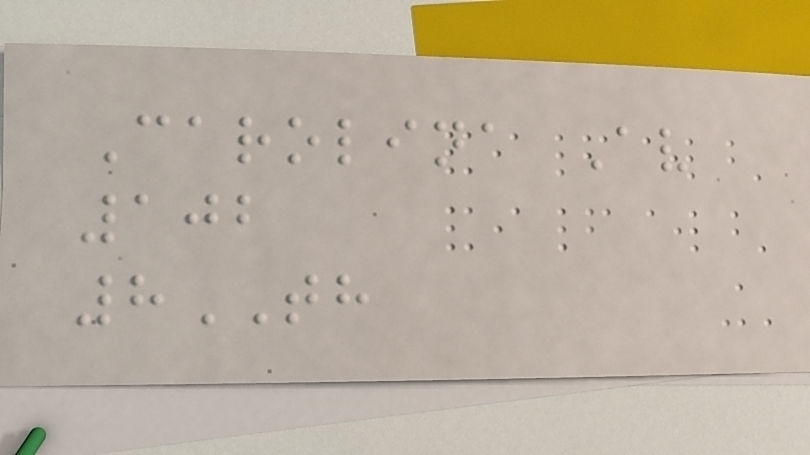Carolina Av
102
8TH
